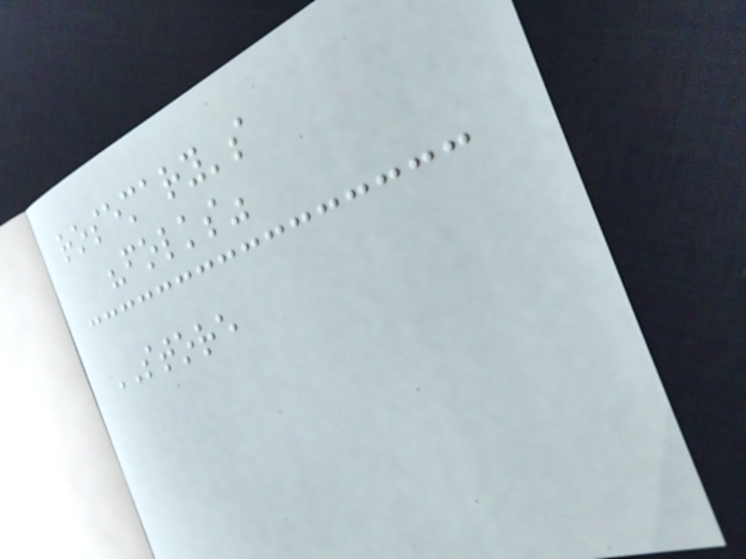rosemary's
"folks"
STORE
